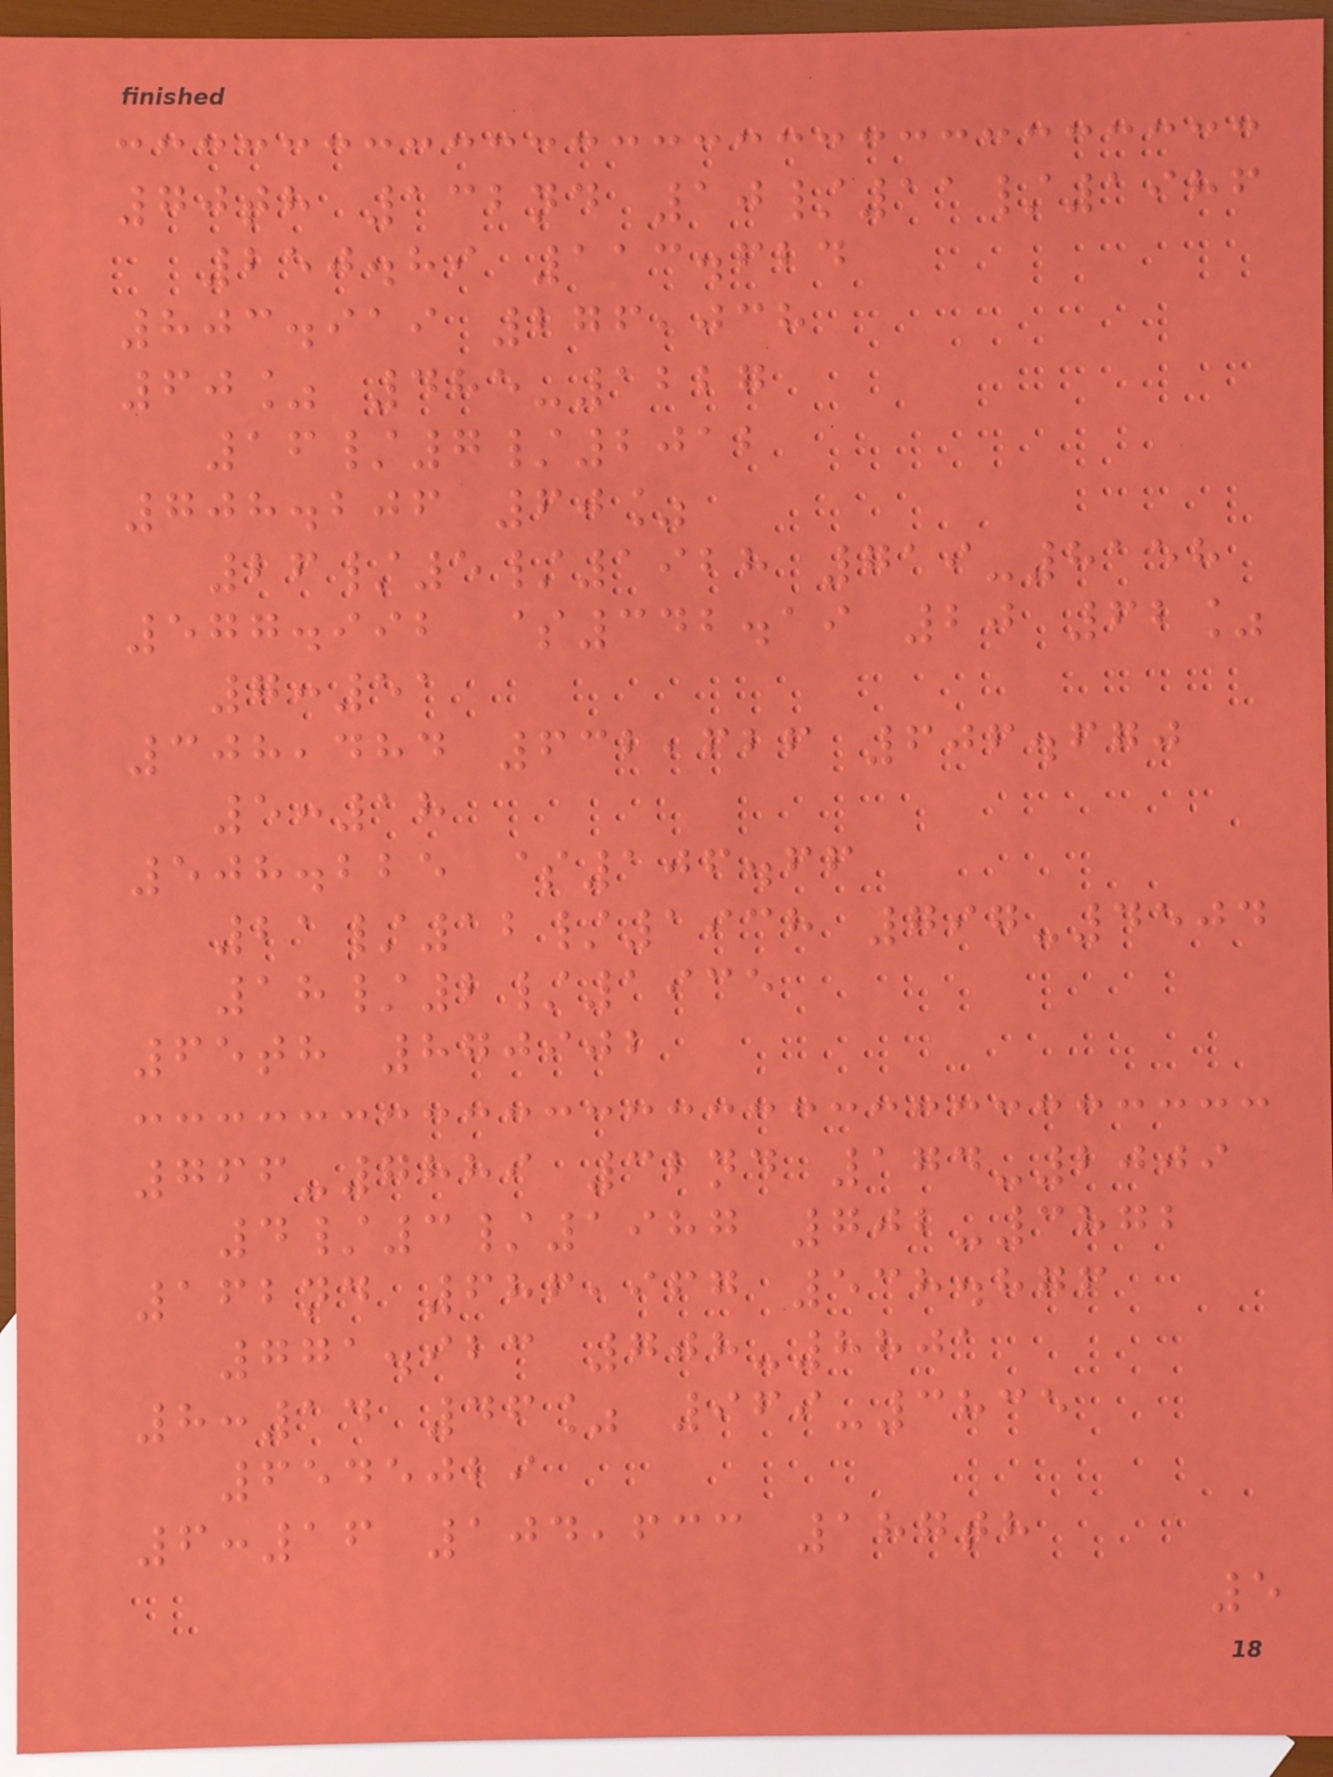70th 132nd 10/11/1986
250.89 113.624
803.919 276,038
60% 485-1227
16/7/2012
708.206 60%
26/5/1928 719-8158
577.992 $342.19 20 62%
7:51
308,484 632,626 606.670
5:18
508.225 $106.66
21/12/1938 797-4504
18/2/1935
65th 870902
766-7889 32nd 174-2009
4/3/1987 702-3872
162nd 686,967 538.876
771.923 708-8801
8:14 46% 969-3835
6545029
6:16 104,633 187th
5
